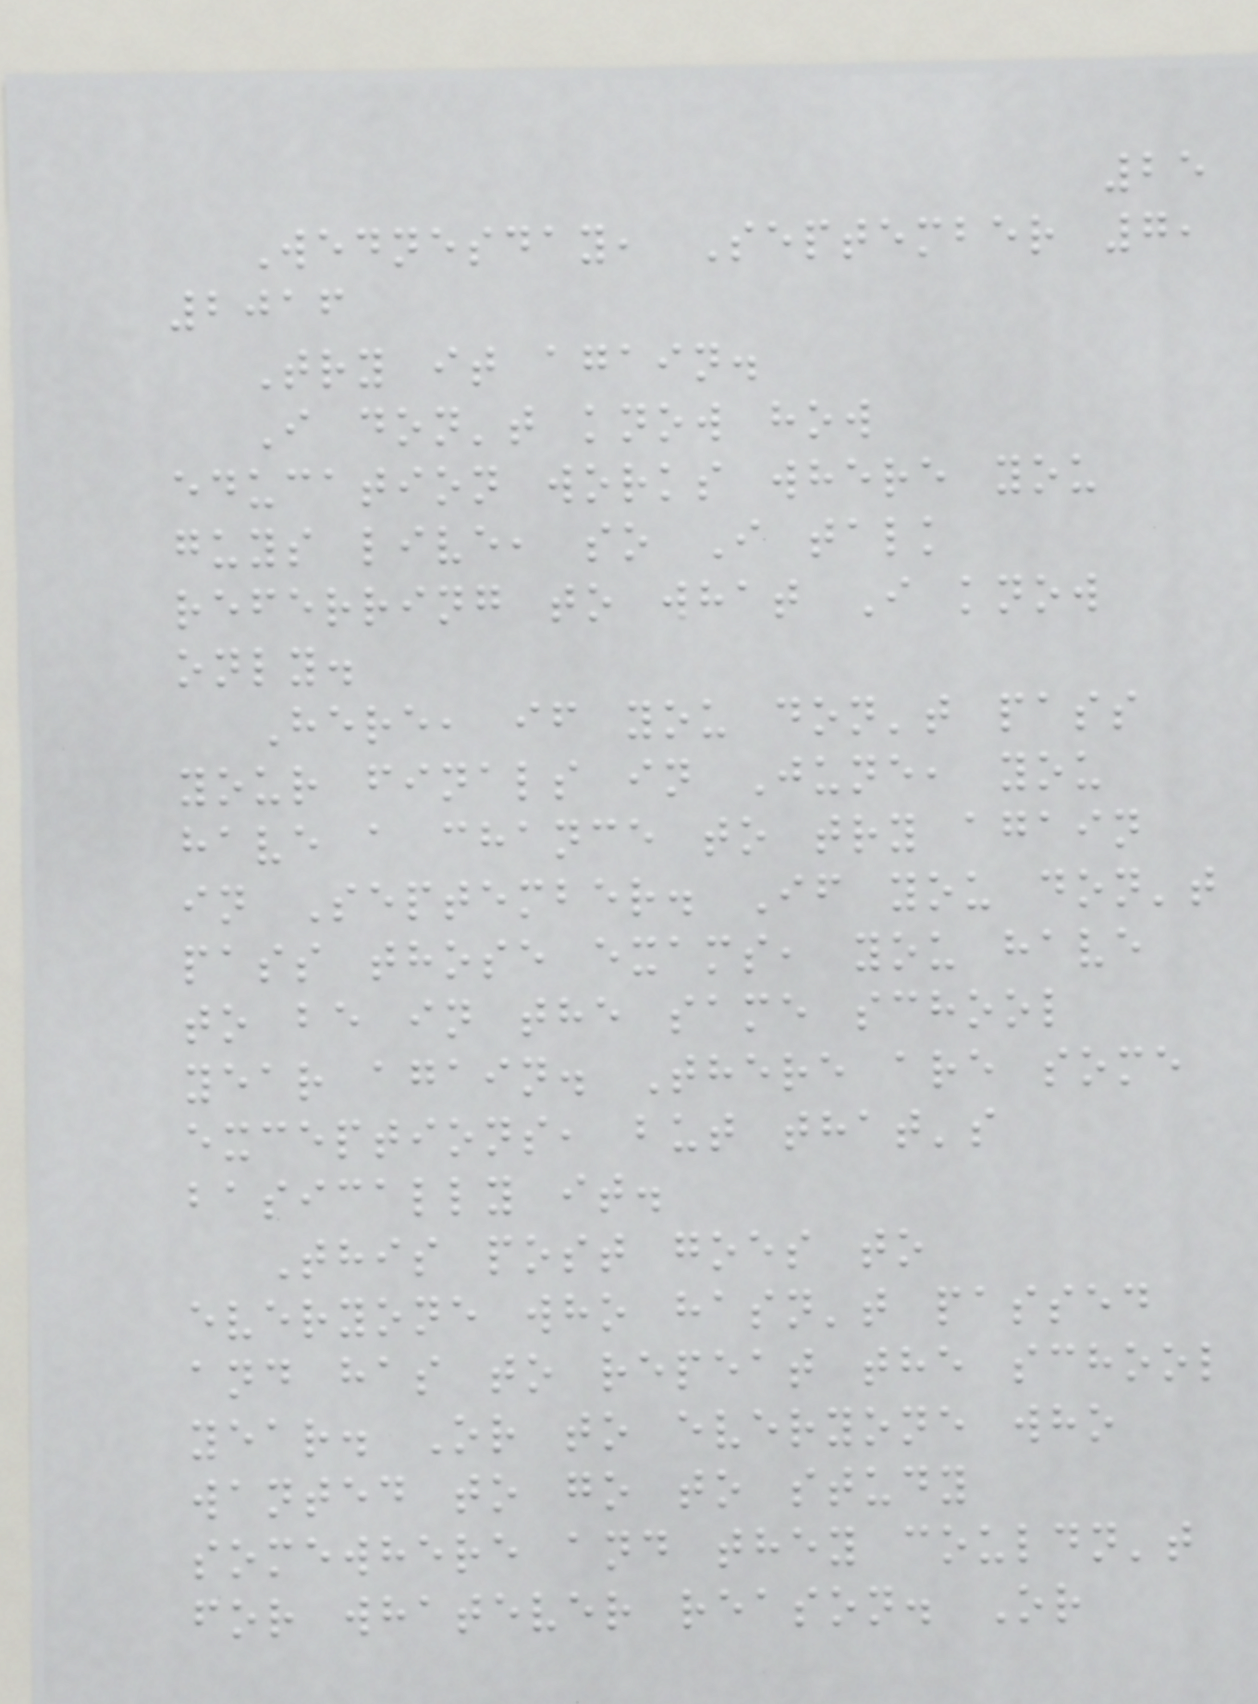25
Wednesday, September 7,
2016
Try it again.
I don't know how
education works where you
guys live, so I talk
referring to what I know
only.
Here, if you don't pass
your finals in June, you
have a chance to try again
in September. If you don't
pass those exams, you have
to be in the same school
year again. There are some
exceptions, but that's
basically it.
This post goes to
everyone who hasn't passed
and has to repeat the school
year. Or to everyone who
wanted to go to study
somewhere and they couldn't
for whatever reason. Or
